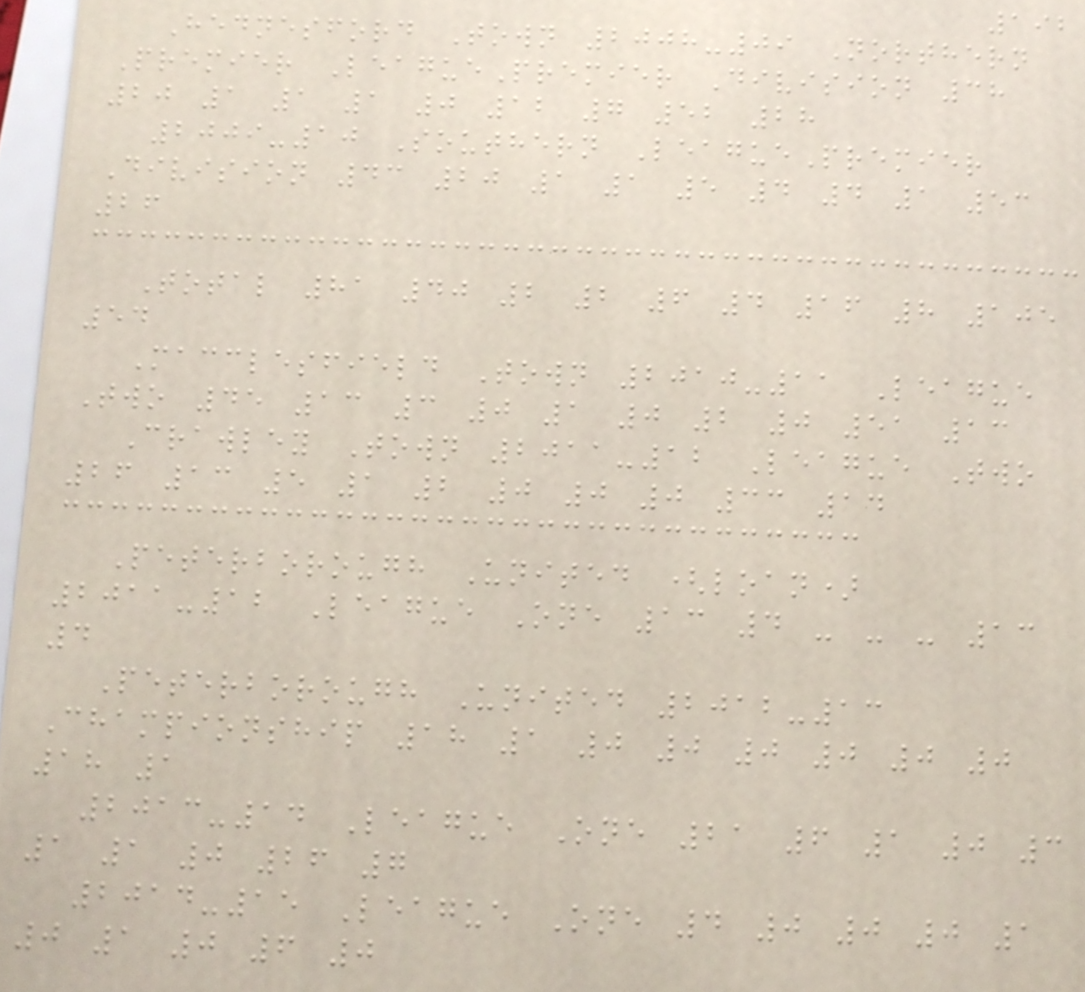192
Hednesford Town 2008-09 Northern
Premier LeaguePremier Division 38
20 1 1 1 0 12 7 52 28
2009-10 Southern LeaguePremier
Division 43 20 1 1 5 4 4 1 53
26
Total 81 40 2 2 6 4 16 8 105
54
Macclesfield Town 2010-11 League
Two 45 13 3 0 1 0 2 0 51 13
Crawley Town 2011-12 League Two
26 13 5 1 2 0 0 0 33 14
Peterborough United (loan)
2011-12 League One 13 4 - - - 13
4
Peterborough United 2012-13
Championship 18 1 0 0 0 0 0 0
18 1
2013-14 League One 21 6 1 0 3
1 1 0 26 7
2014-15 League One 4 0 0 0 1
0 1 0 6 0
